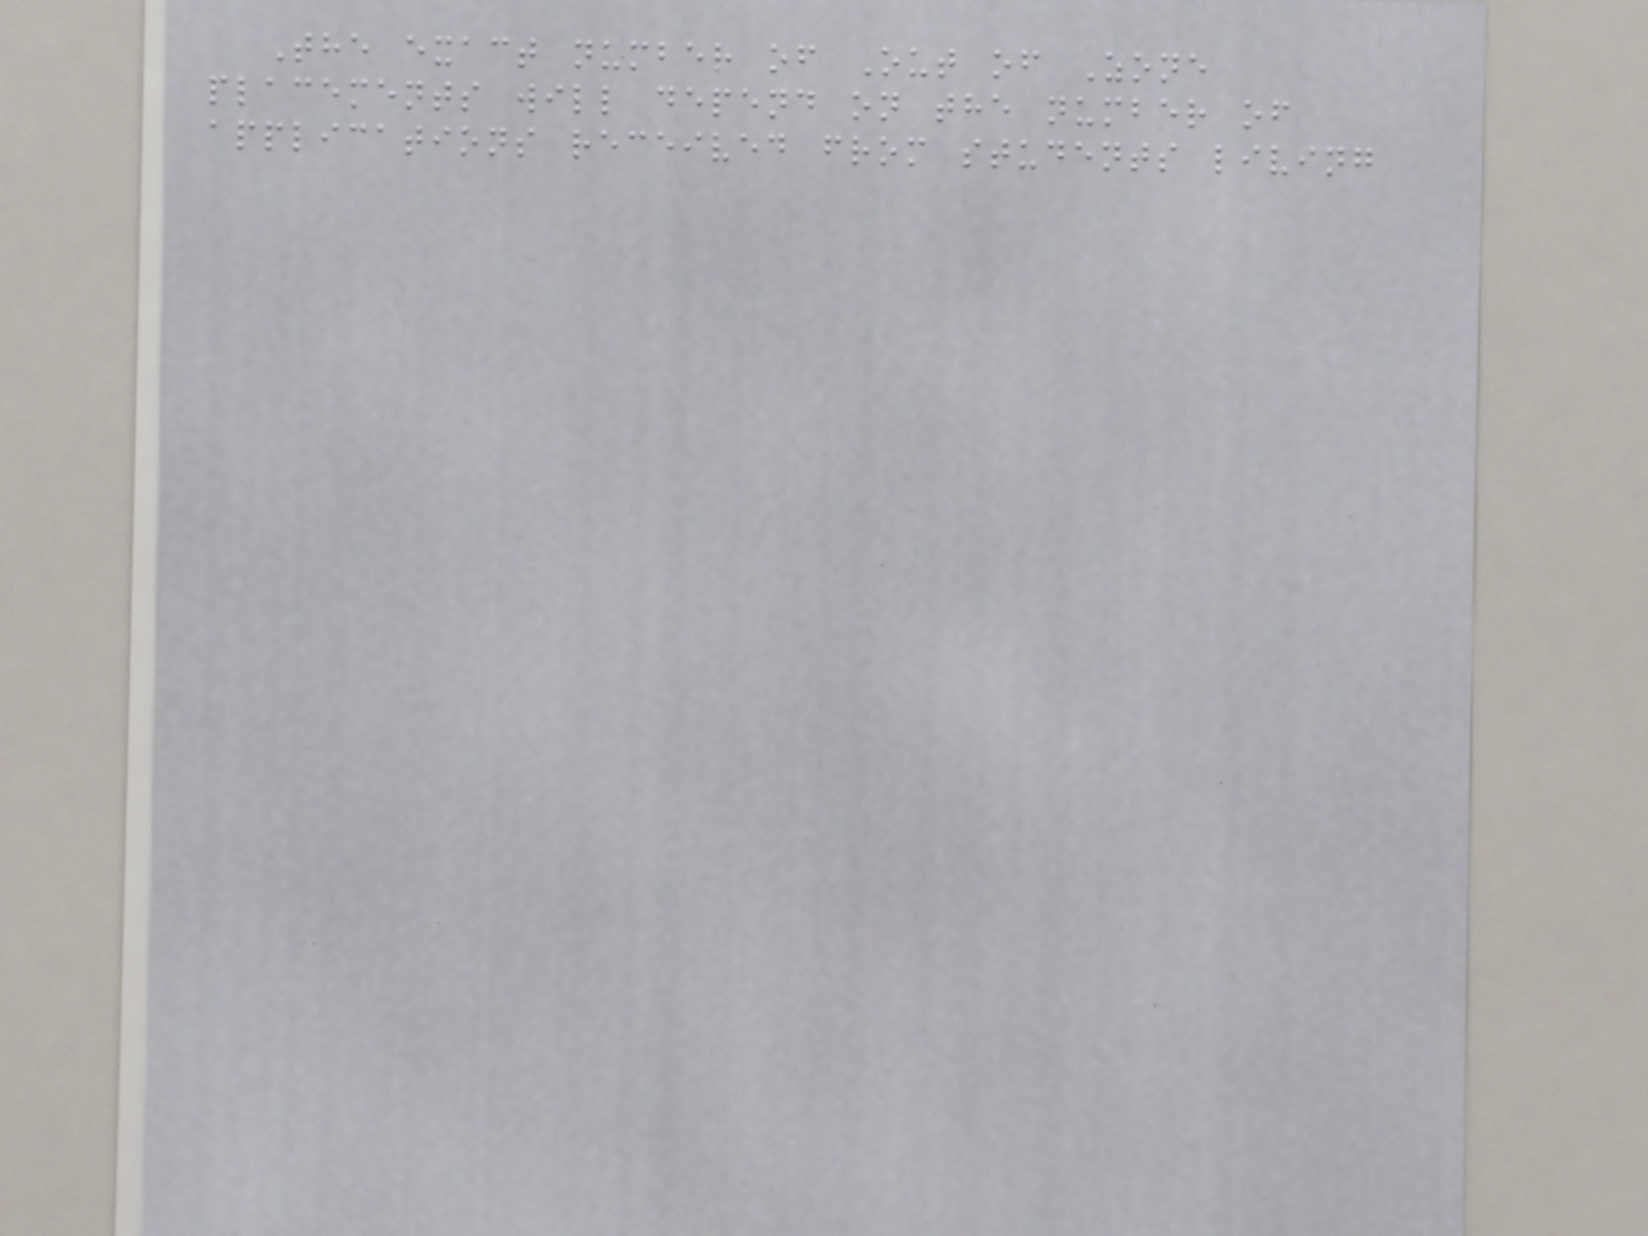The exact number of Out of Zone
placements will depend on the number of
applications received from students living
